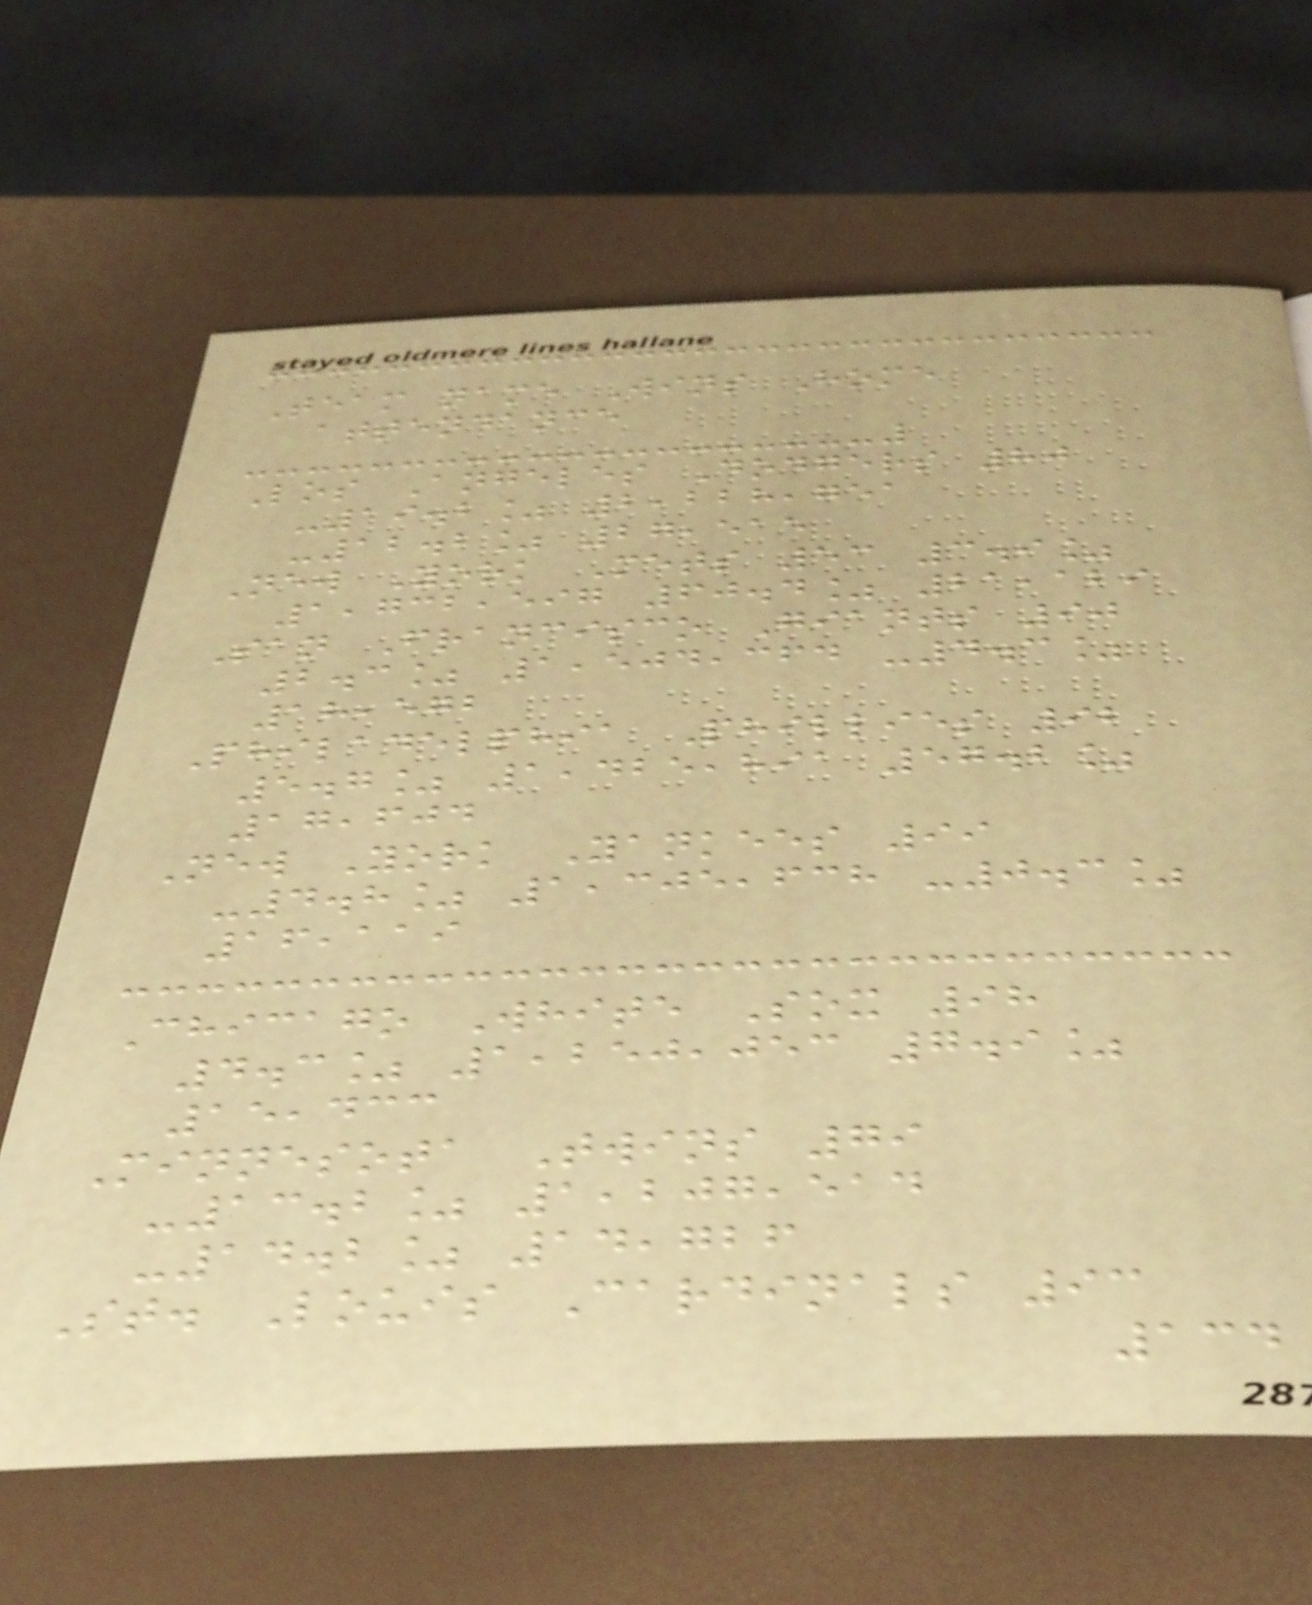Team name Wins Home
attendance
Los Angeles Dodgers 80
-19.2% 2,228,751
-12.2% 27,515
New York Mets 53 3.9%
1,732,597 60.4% 21,129
San Francisco Giants 90
2.3% 1,504,364 -4.3%
18,572
Philadelphia Phillies 92
5.7% 1,425,891 57.2%
17,604
New York Yankees 99
-4.8% 1,305,638 -0.3%
16,119
Chicago White Sox 98
4.3% 1,250,053 7.9%
15,433
Minnesota Twins 79
-13.2% 1,207,514
-14.2% 14,726
St. Louis Cardinals 93
134
